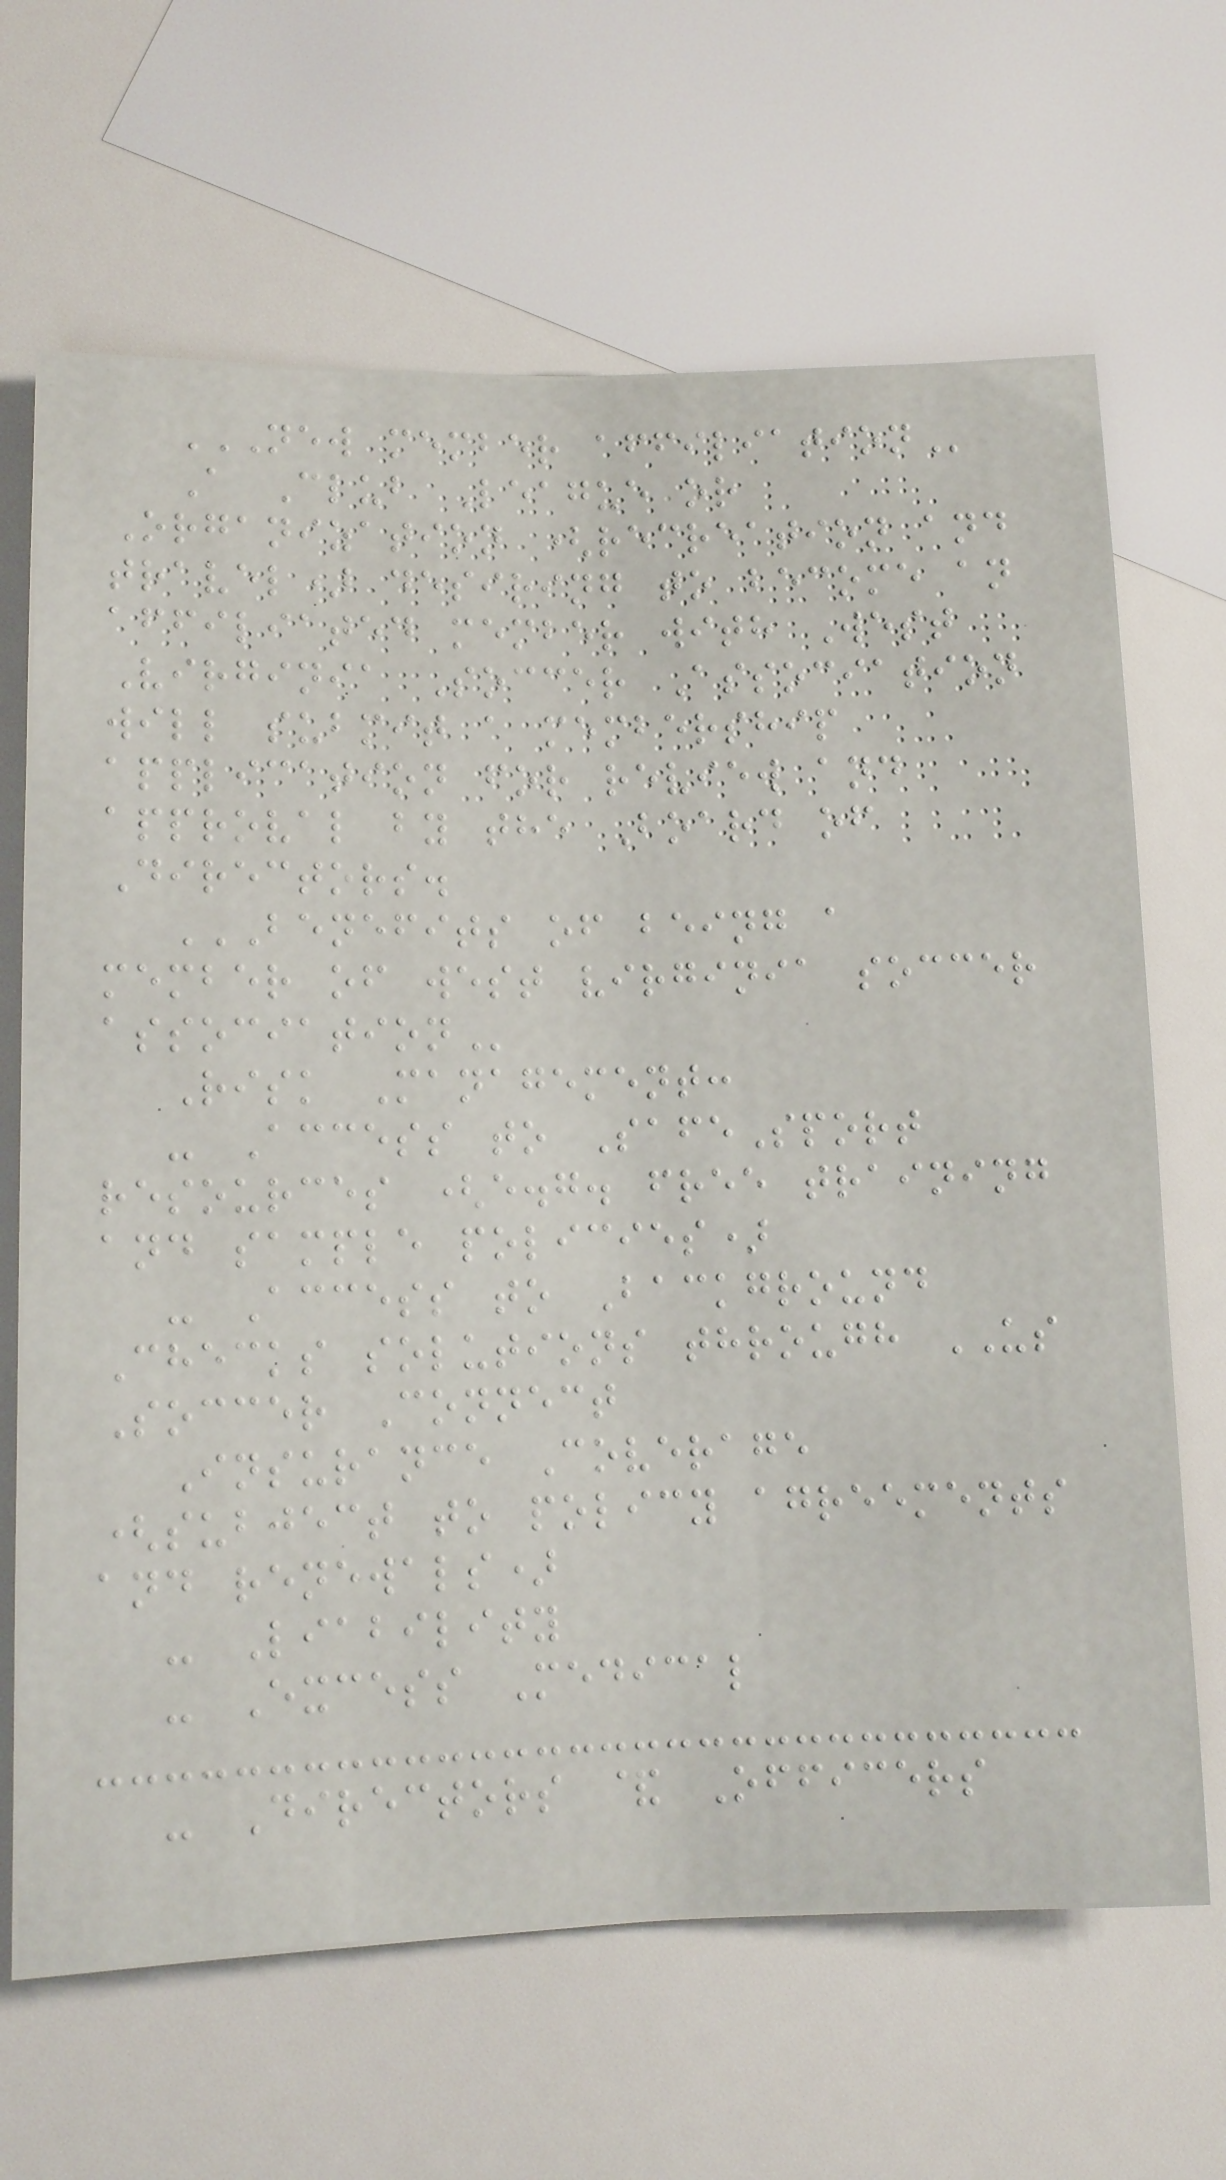NEW MEMBER AFFILIATION
A Club League or
Organization (recreation and
travel) desiring to become an
affiliated member with West
Virginia Soccer Association
will submit a membership
application for review and
approval by the Board of
Directors.
BENEFITS OF BEING A
MEMBER OF WEST VIRGINIA SOCCER
ASSOCIATION
Risk Management:
- Access to SafeSport
resources (e.g. free training
and sample policies)
- Access to Background
Checks solutions through US
Soccer Connect
Insurance Coverage
(subject to policy agreements
and renewals)
- Liability
- Excess Medical
- Directors & Officers
